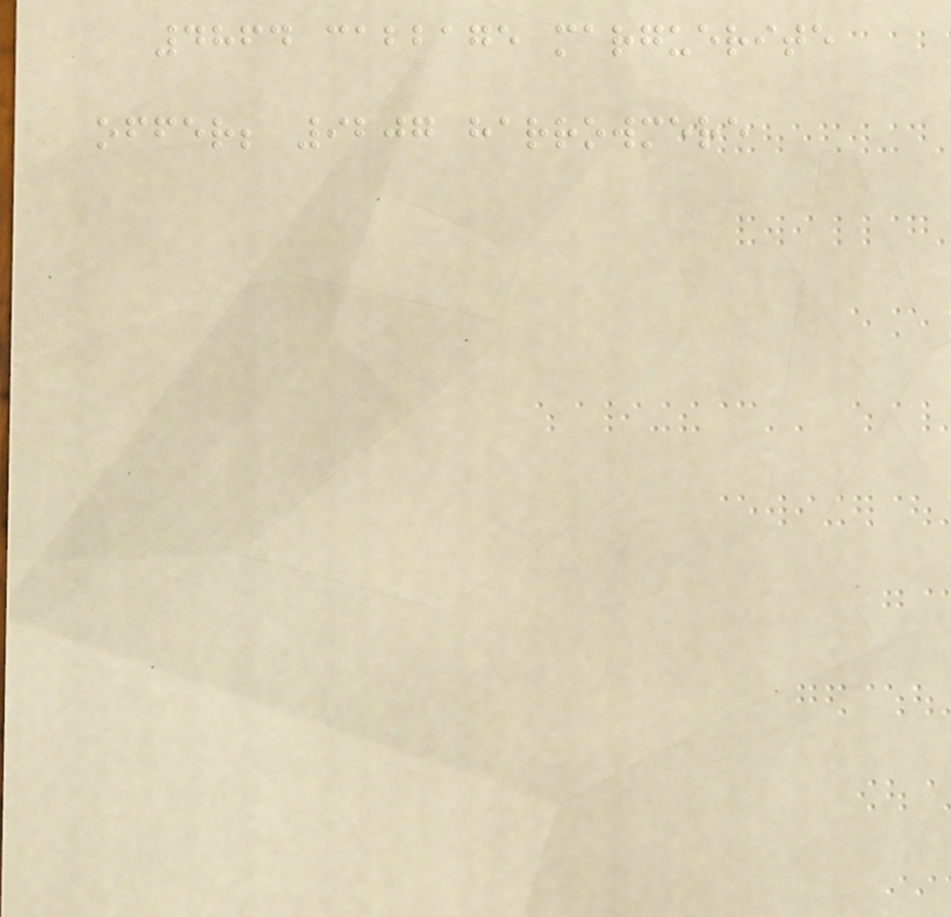4864 cabbage marguerite
offer; 9207 harrowmere
